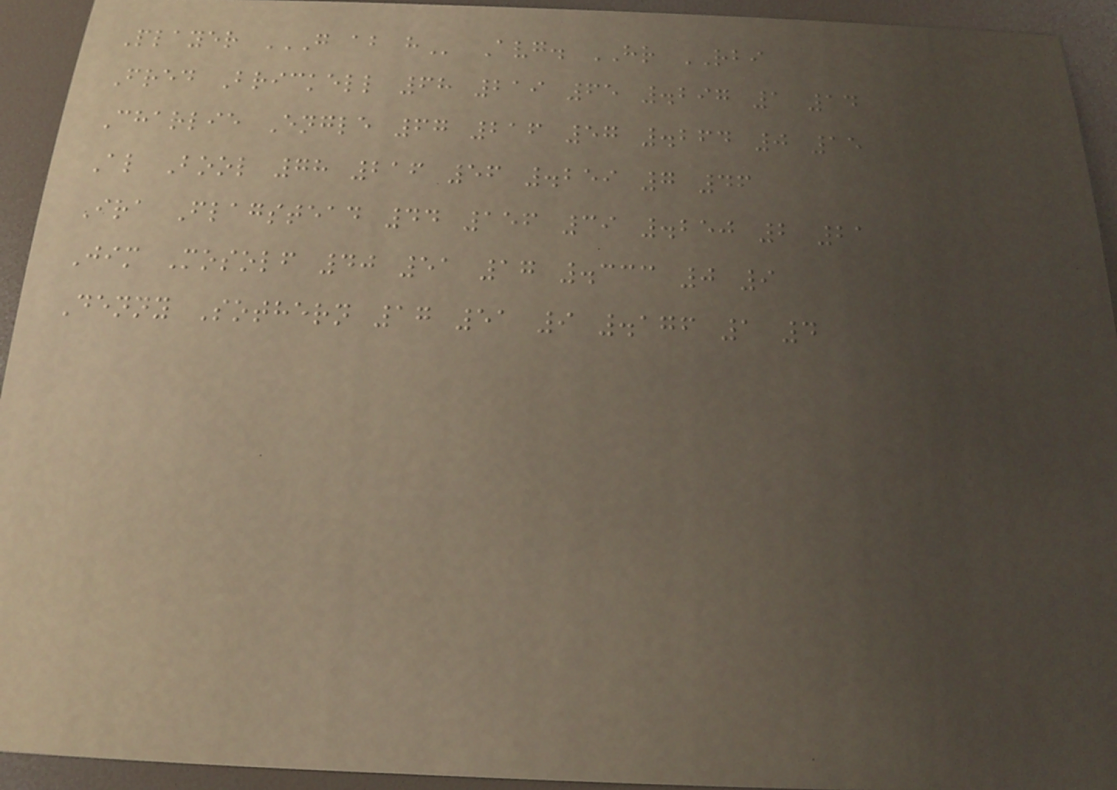Player G AB H Avg. HR RBI
Fred Brickell 68 219 65 .297 1 14
Charlie Engle 67 216 57 .264 0 15
Al Bool 78 216 56 .259 7 46
Ira Flagstead 44 156 39 .250 2 21
Jim Mosolf 40 51 17 .333 0 9
Denny Sothern 17 51 9 .176 1 4
